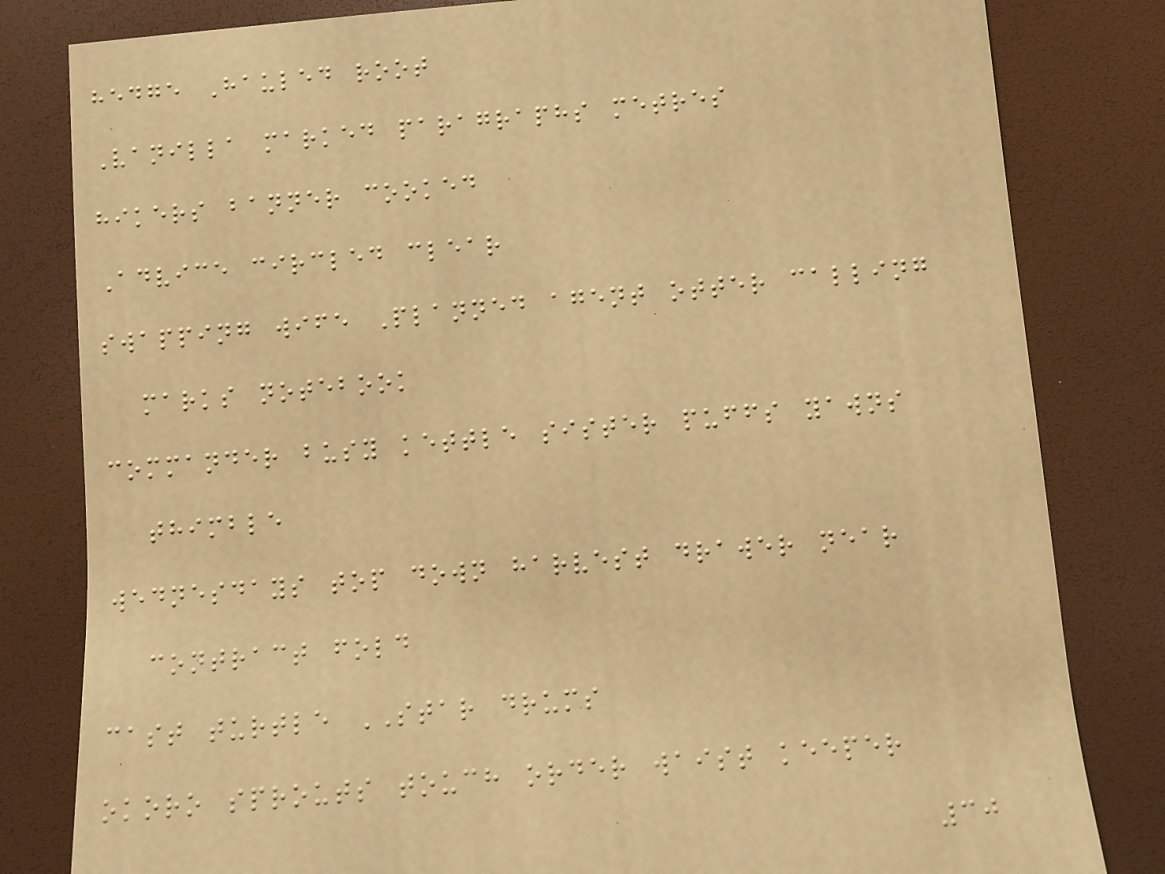hedge Hauled root
Vanilla marked paragraphs metres
hikers banner cooked
Advice circled clear
swapping wife Planned agent otter calling
marks notebook
commander busy kettle sister puffs yawns
thimble
wednesdays top down harvest drawer near
contract fold
cast turtle STAR drums
okoro sprouts touch order waist keeper
30
